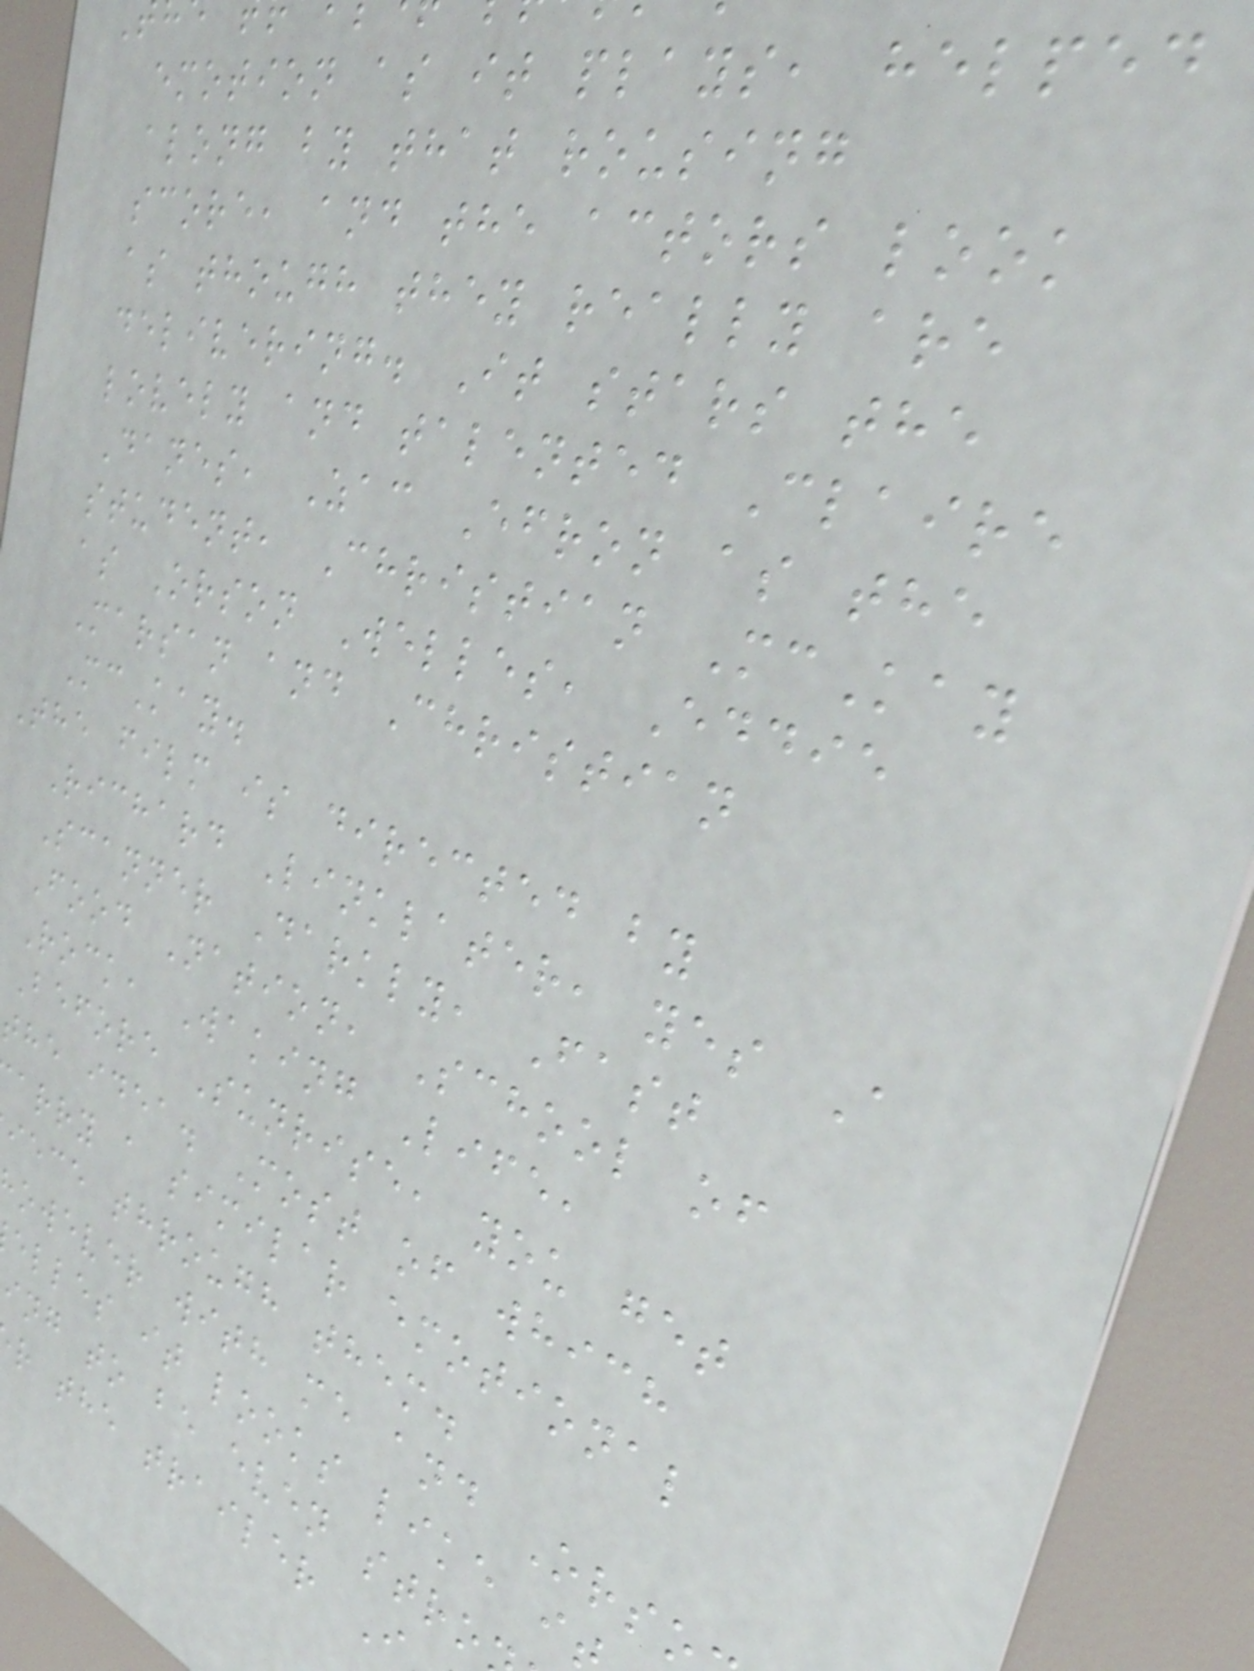emotion as it plays, helped
along by that rousing
score, and the actors look
as though they really are
delivering. It stars the
lovely and talented Claire
Danes, Zac Efron as the
student, Christian McKay
as Orson Welles, Eddie
Marsan and Christian
McKay.
The film is directed by
Richard Linklater, yes A
Scanner Darkly, Fast
Food Nation, School of
Rock, Waking Life,
Before Sunrise, you get
the idea. Most of which
arry a similar emotional
iece through them.
owever with me and Ors
elles it looks like i
ing to be even stro
r the trailer I
